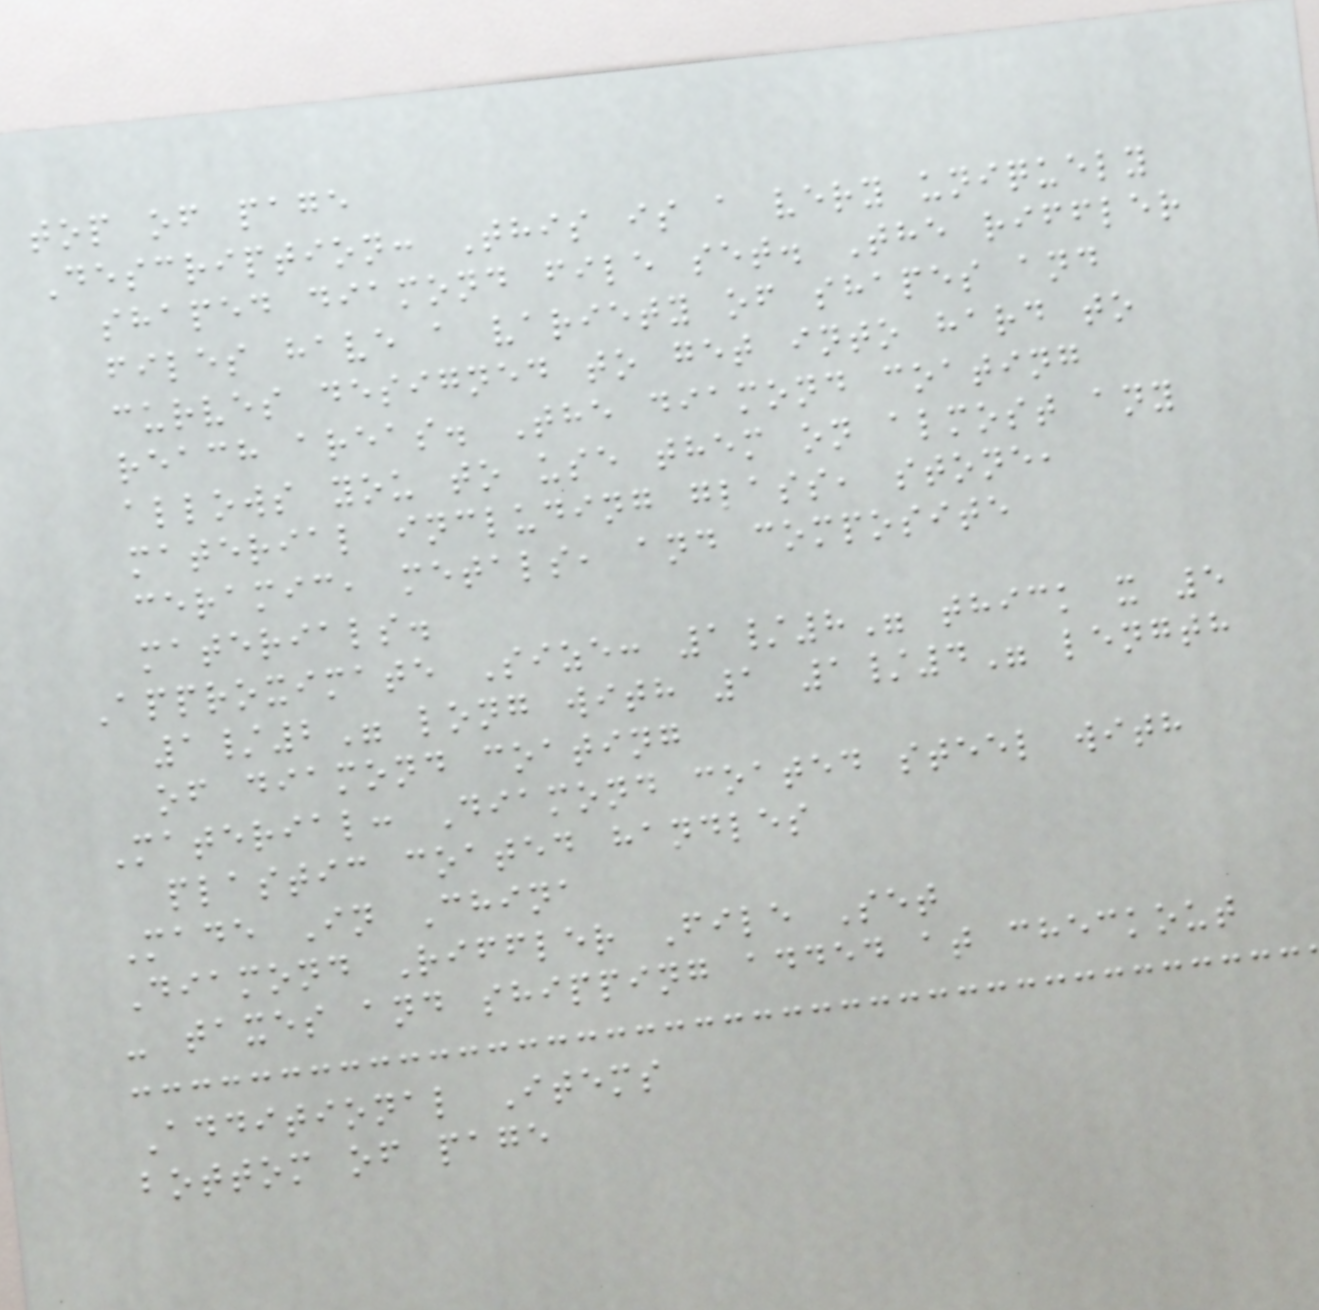top of page
Description: This is a very uniquely
shaped diamond file set. The riffler
files have a variety of shapes and
curves designed to get into hard to
reach areas. The diamond coating
allows you to use them on almost any
material including glass, stone,
ceramic, metals, and composite
materials.
Approximate Size: 1/8" thick x 5
1/2" long with 1 1/4" length
of diamond coating
Material: Diamond coated steel with
plastic coated handles
Made In China
Diamond Riffler File Set
- taxes and shipping added at checkout
Additional Items
bottom of page
